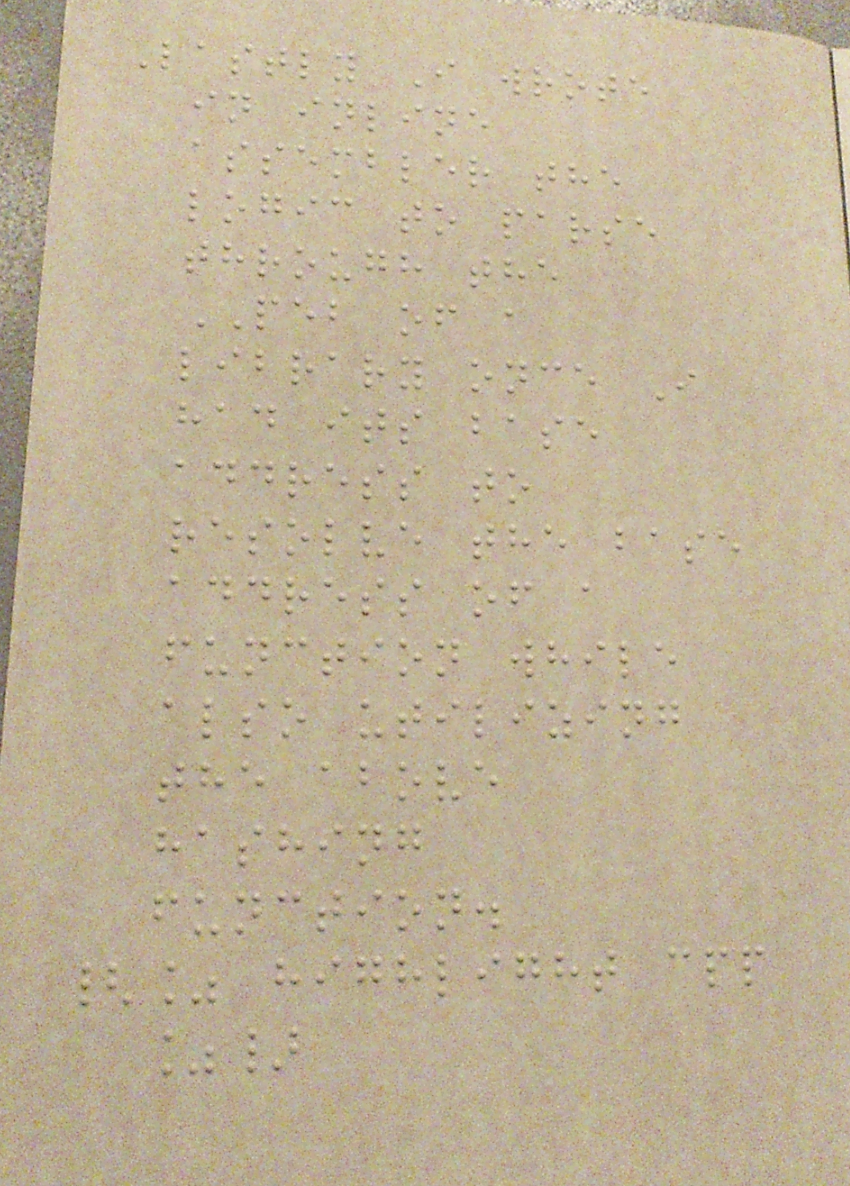Lastly I wrote
in inline
assembler the
logic to parse
through the
PEB of a
library once I
had its base
address to
resolve the base
address of a
function while
also utilizing
the above
hashing
function.
{% highlight cpp
%}
